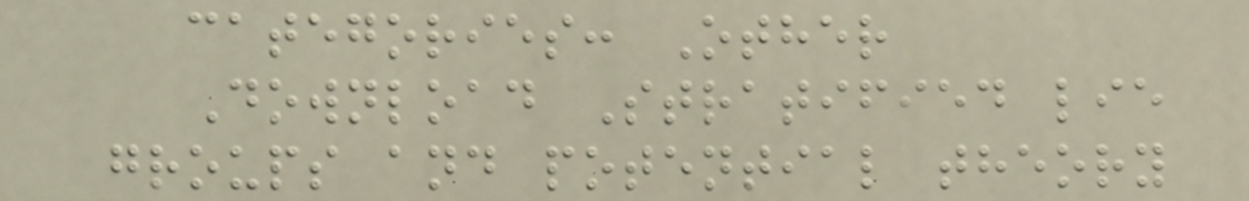categories: Other
Download Stratified lie
groups and potential theory
